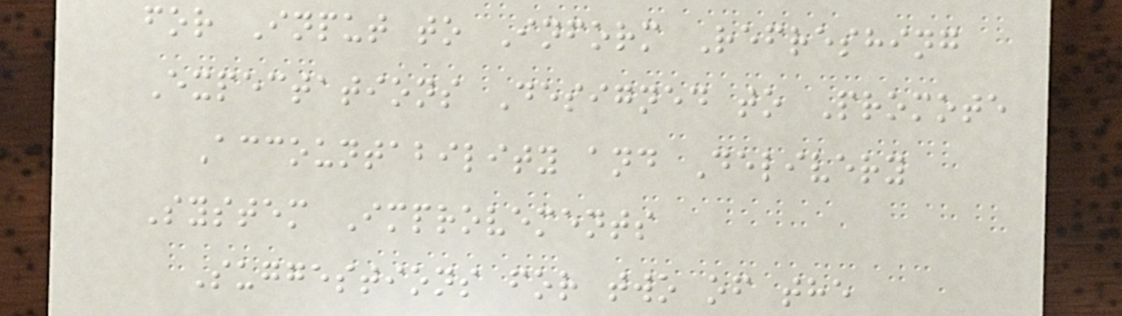for Input to Inform Refreshing
Expectations Designed to Promote
Accountability and Delivery
System Improvements
Suggestions for two of the
